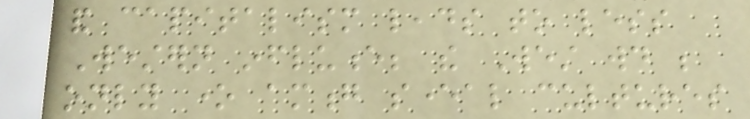and capitalism leads to less
Western influence; the West would be
only one among several cultures
